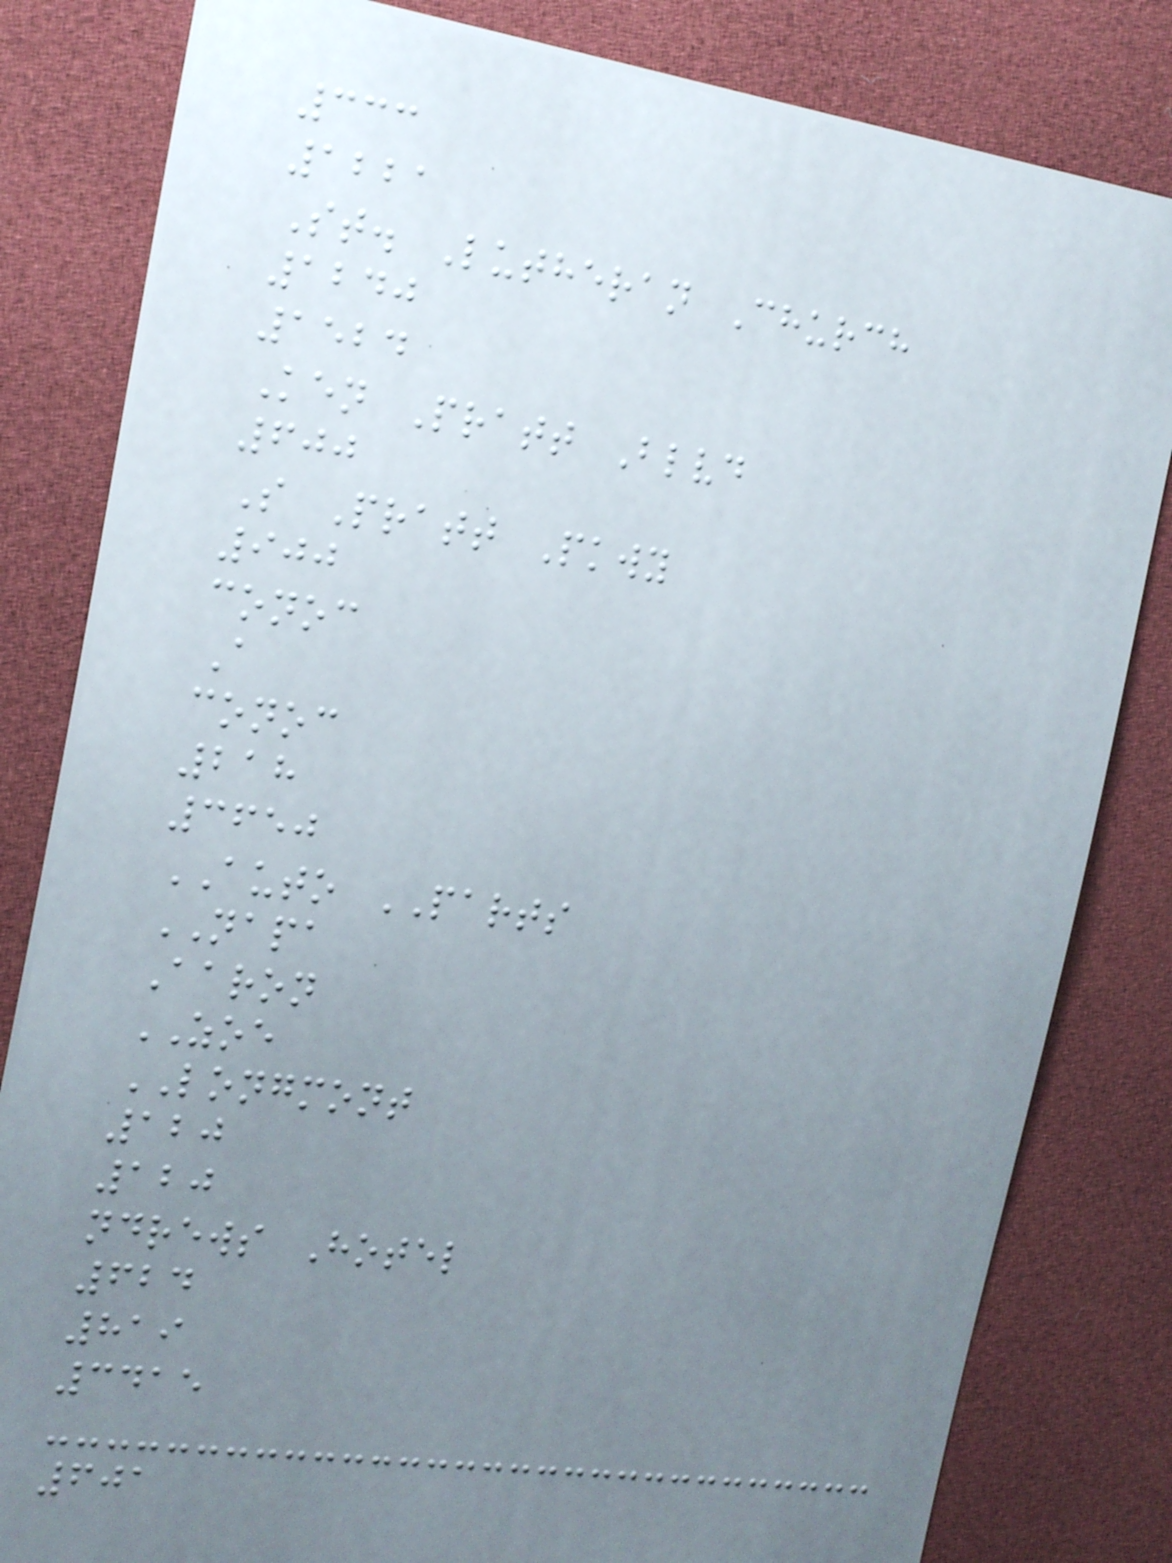333
1221
St. Lutheran Church
1240
1524
Ken Pratt Blvd
600
S Pratt Pkwy
900
conoc
A
conoc
218
3650
AUTO PARTS
NAPA
Aaron
ZOE
LONGMONT
120
120
ndrews Hotel
624
819
3415
601
